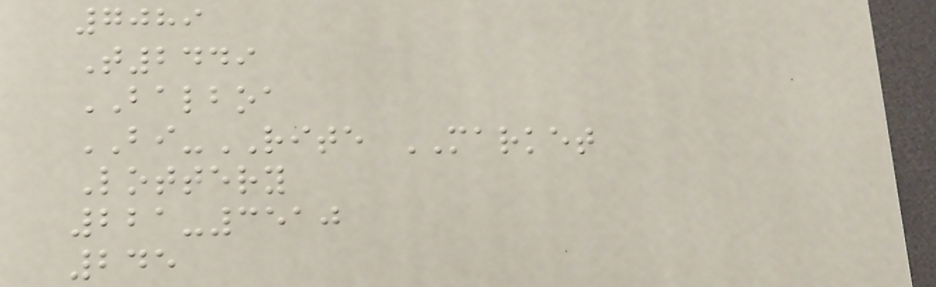7089
T2449
BALBOA
BI-RITE MARKET
Lottery
221-3510
245
